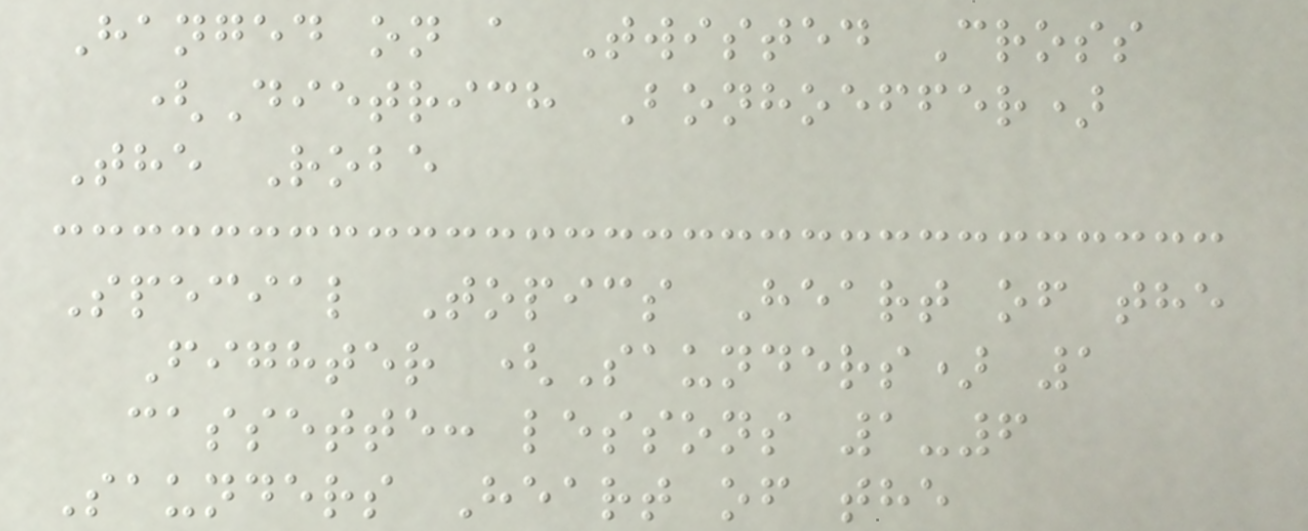Hanged on a Twisted Cross
(Dietrich Bonhoeffer)
The Robe
Special Topics Heart of the
Fighter (Saunders) 1
cassette: lessons 1-6
Saunders Heart of the
